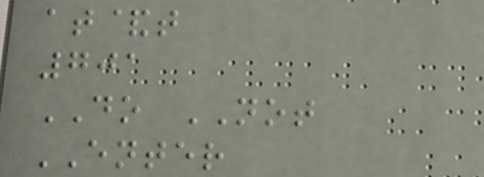at&t
701
DO NOT
ENTER
